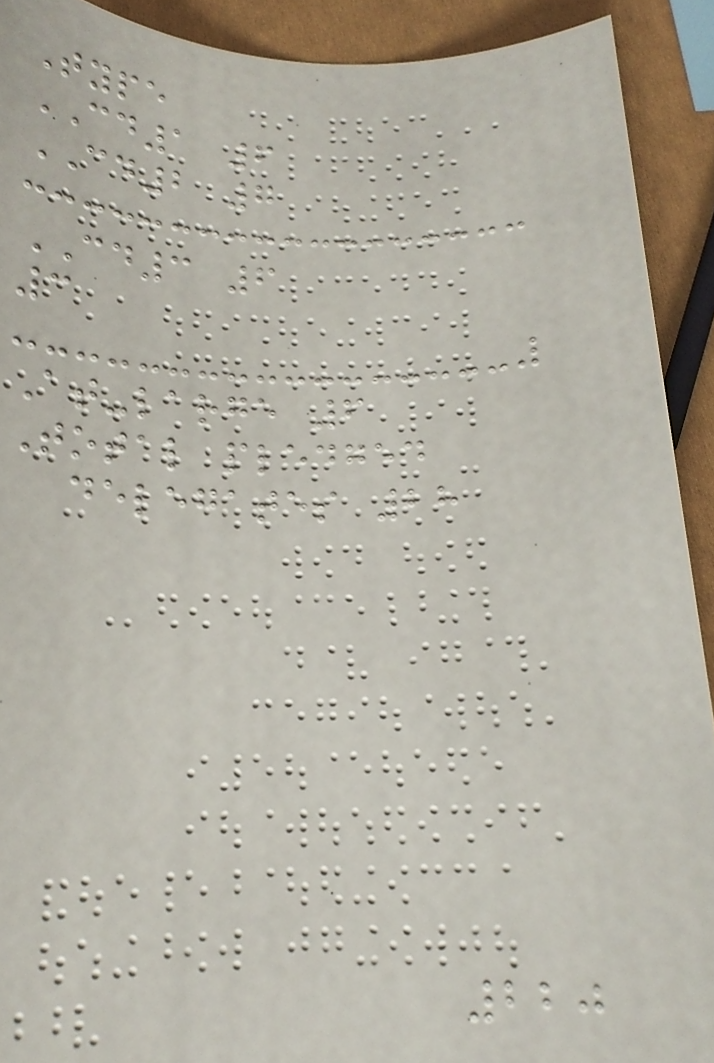Type
CD1 6
CD2 7
CD3 6
3
At-large 6
Total pledged
delegates 28
220
